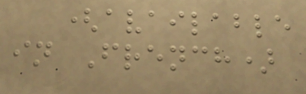(available
in French)
